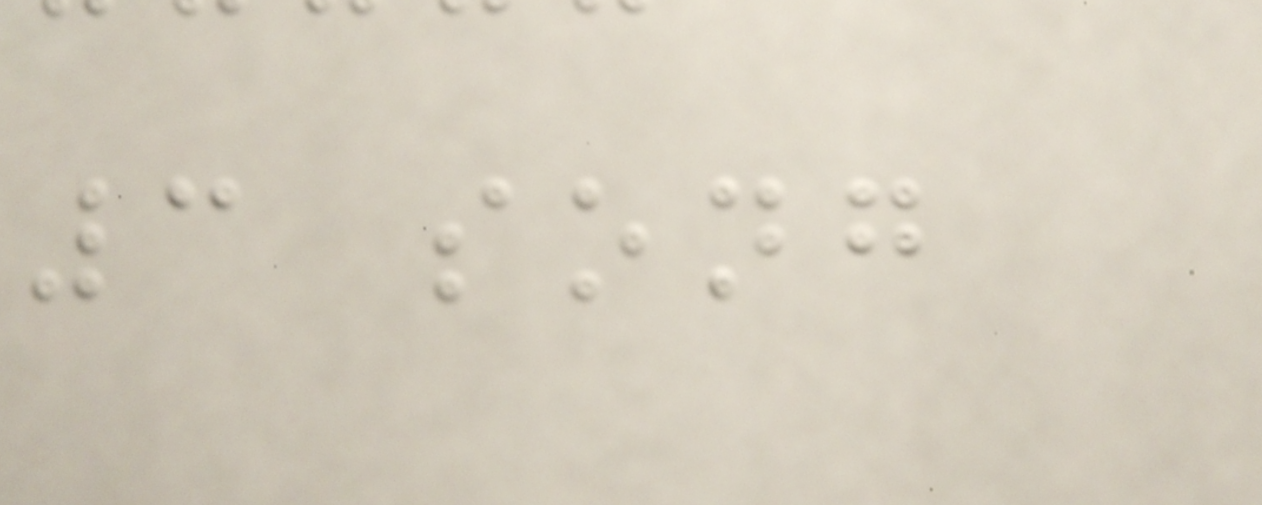3 song
